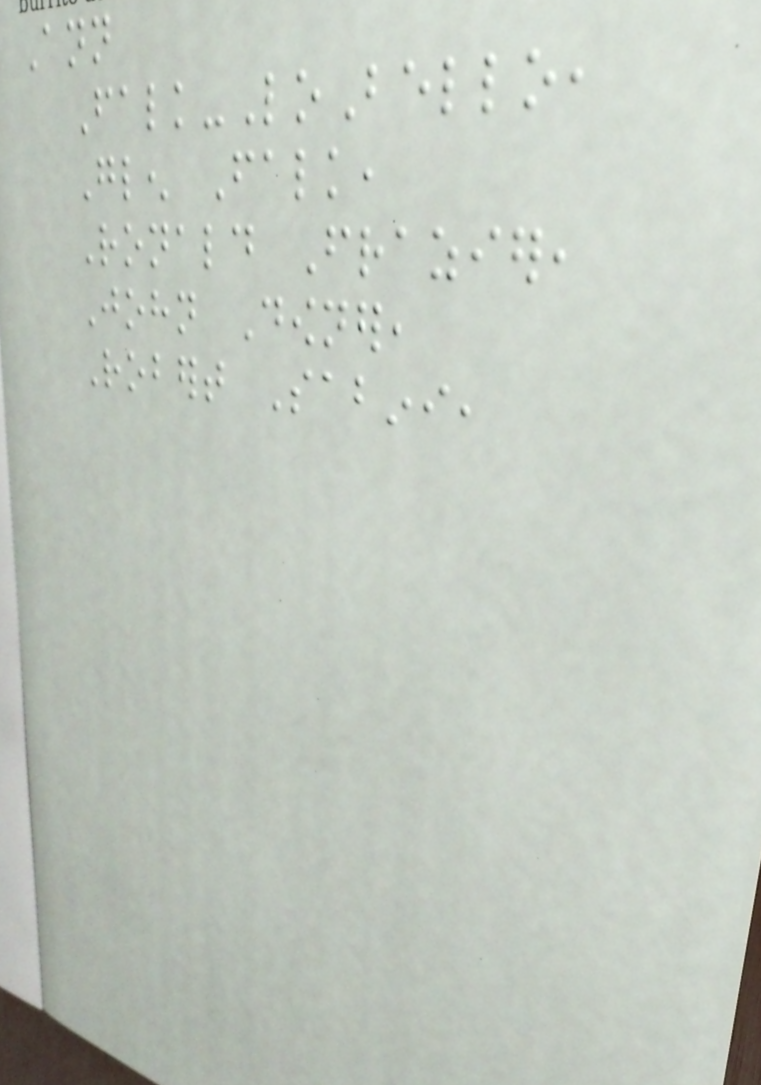Ann
Falk-LoBello,
Glen Falk,
Ronald Frazier,
John Downer,
Robert Sabini,
